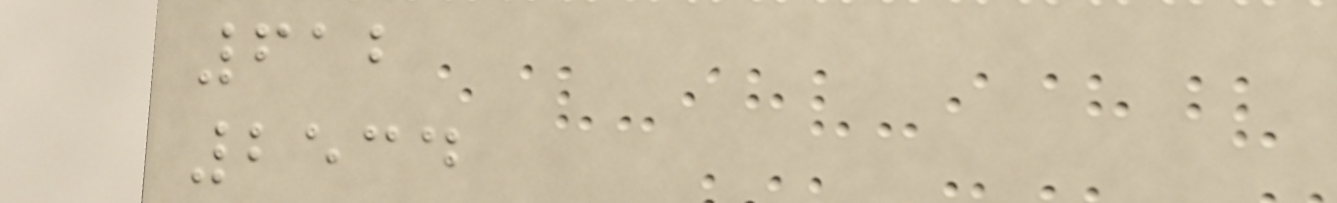612
2534
